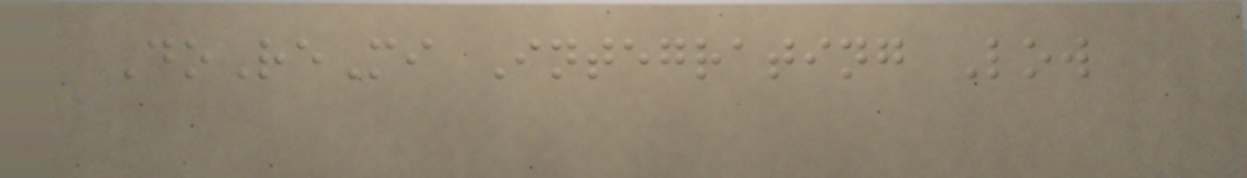DoReMi Integrating Low
